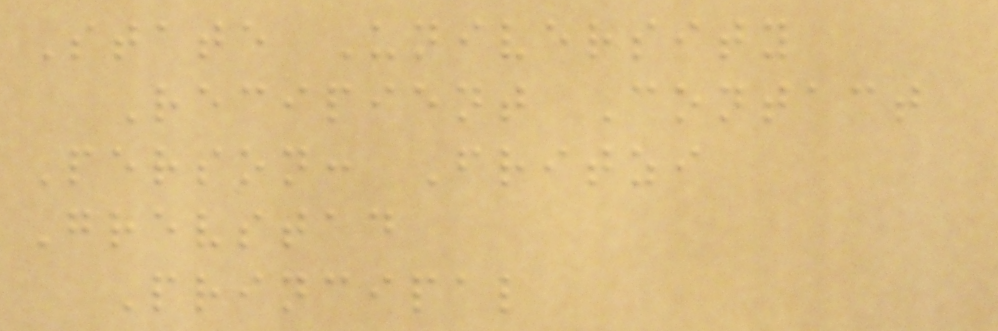State University
Recipient Contact
Person: Fritzi
Grevstad
Principal
